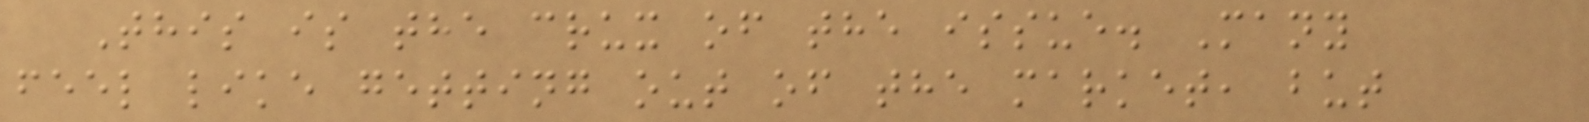This is the crux of the issue. Many
feel like getting out of the market, but
